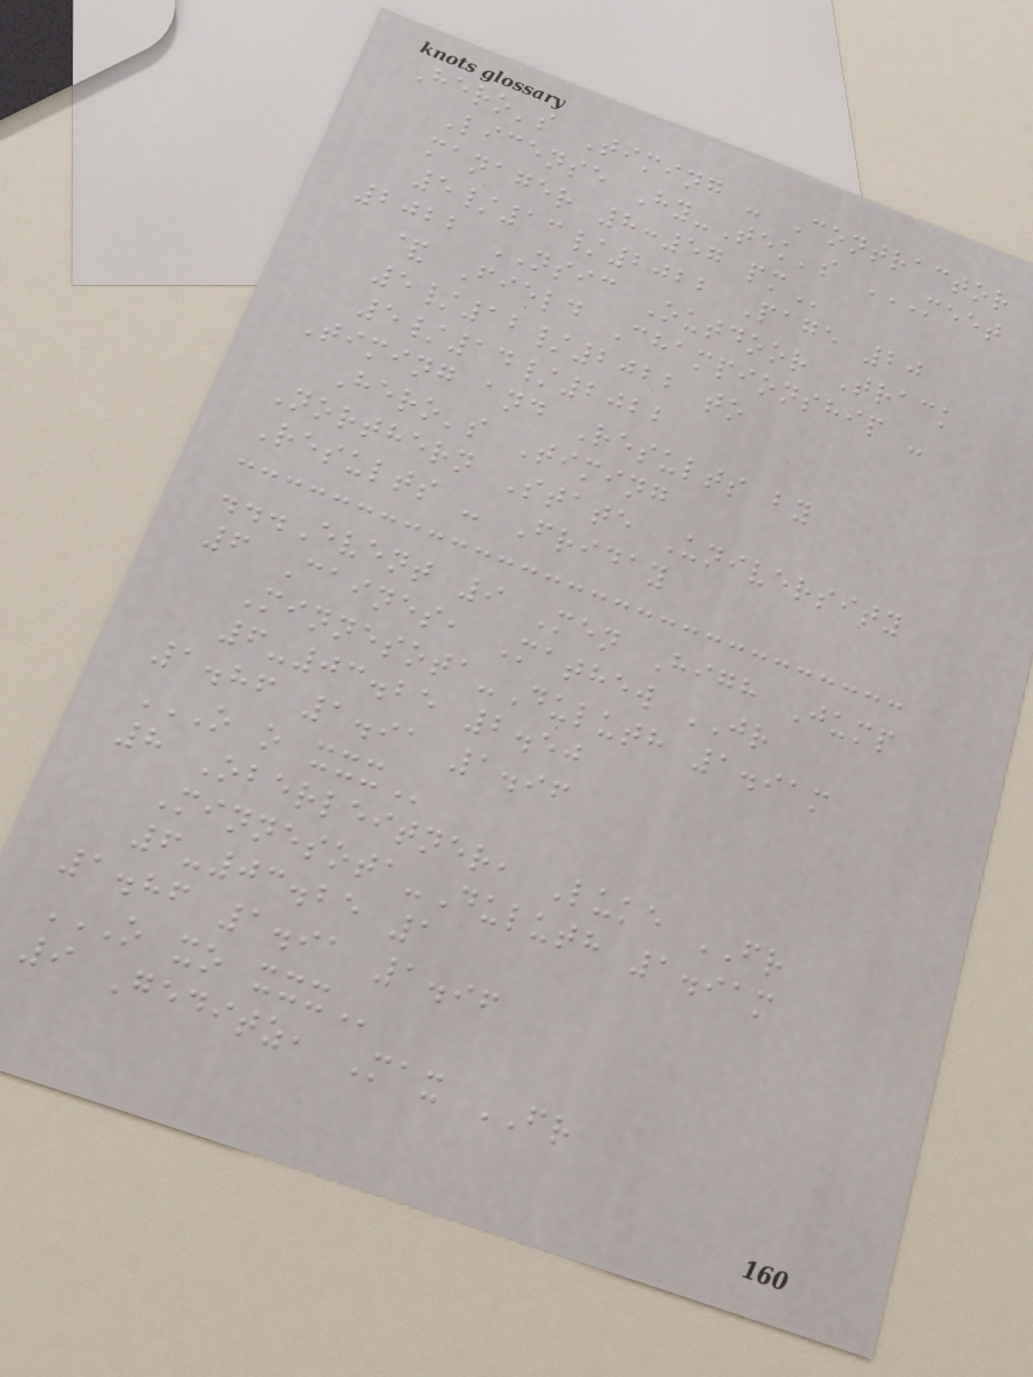Hero's Timing - Contractor
License Hy-Tek's MEET
MANAGER 8:57 PM
5/13/2022 Page 20
2022 NSIC Outdoor Track
& Field Championship -
5/12/2022 to
5/14/2022
Timing and Results by
Hero's Timing
Northern State University
Results - Friday
...Event 9 Men High Jump
6 Caines, Mathew JR
Minnesota-Duluth 1.91m
6-03.25 2.50
1.86 1.91 1.96
O O XXX
8 Oberleitner, Luke FR
Minnesota-Duluth 1.91m
6-03.25 1
1.86 1.91 1.96
O XO XXX
9 Geditz, Max FR
